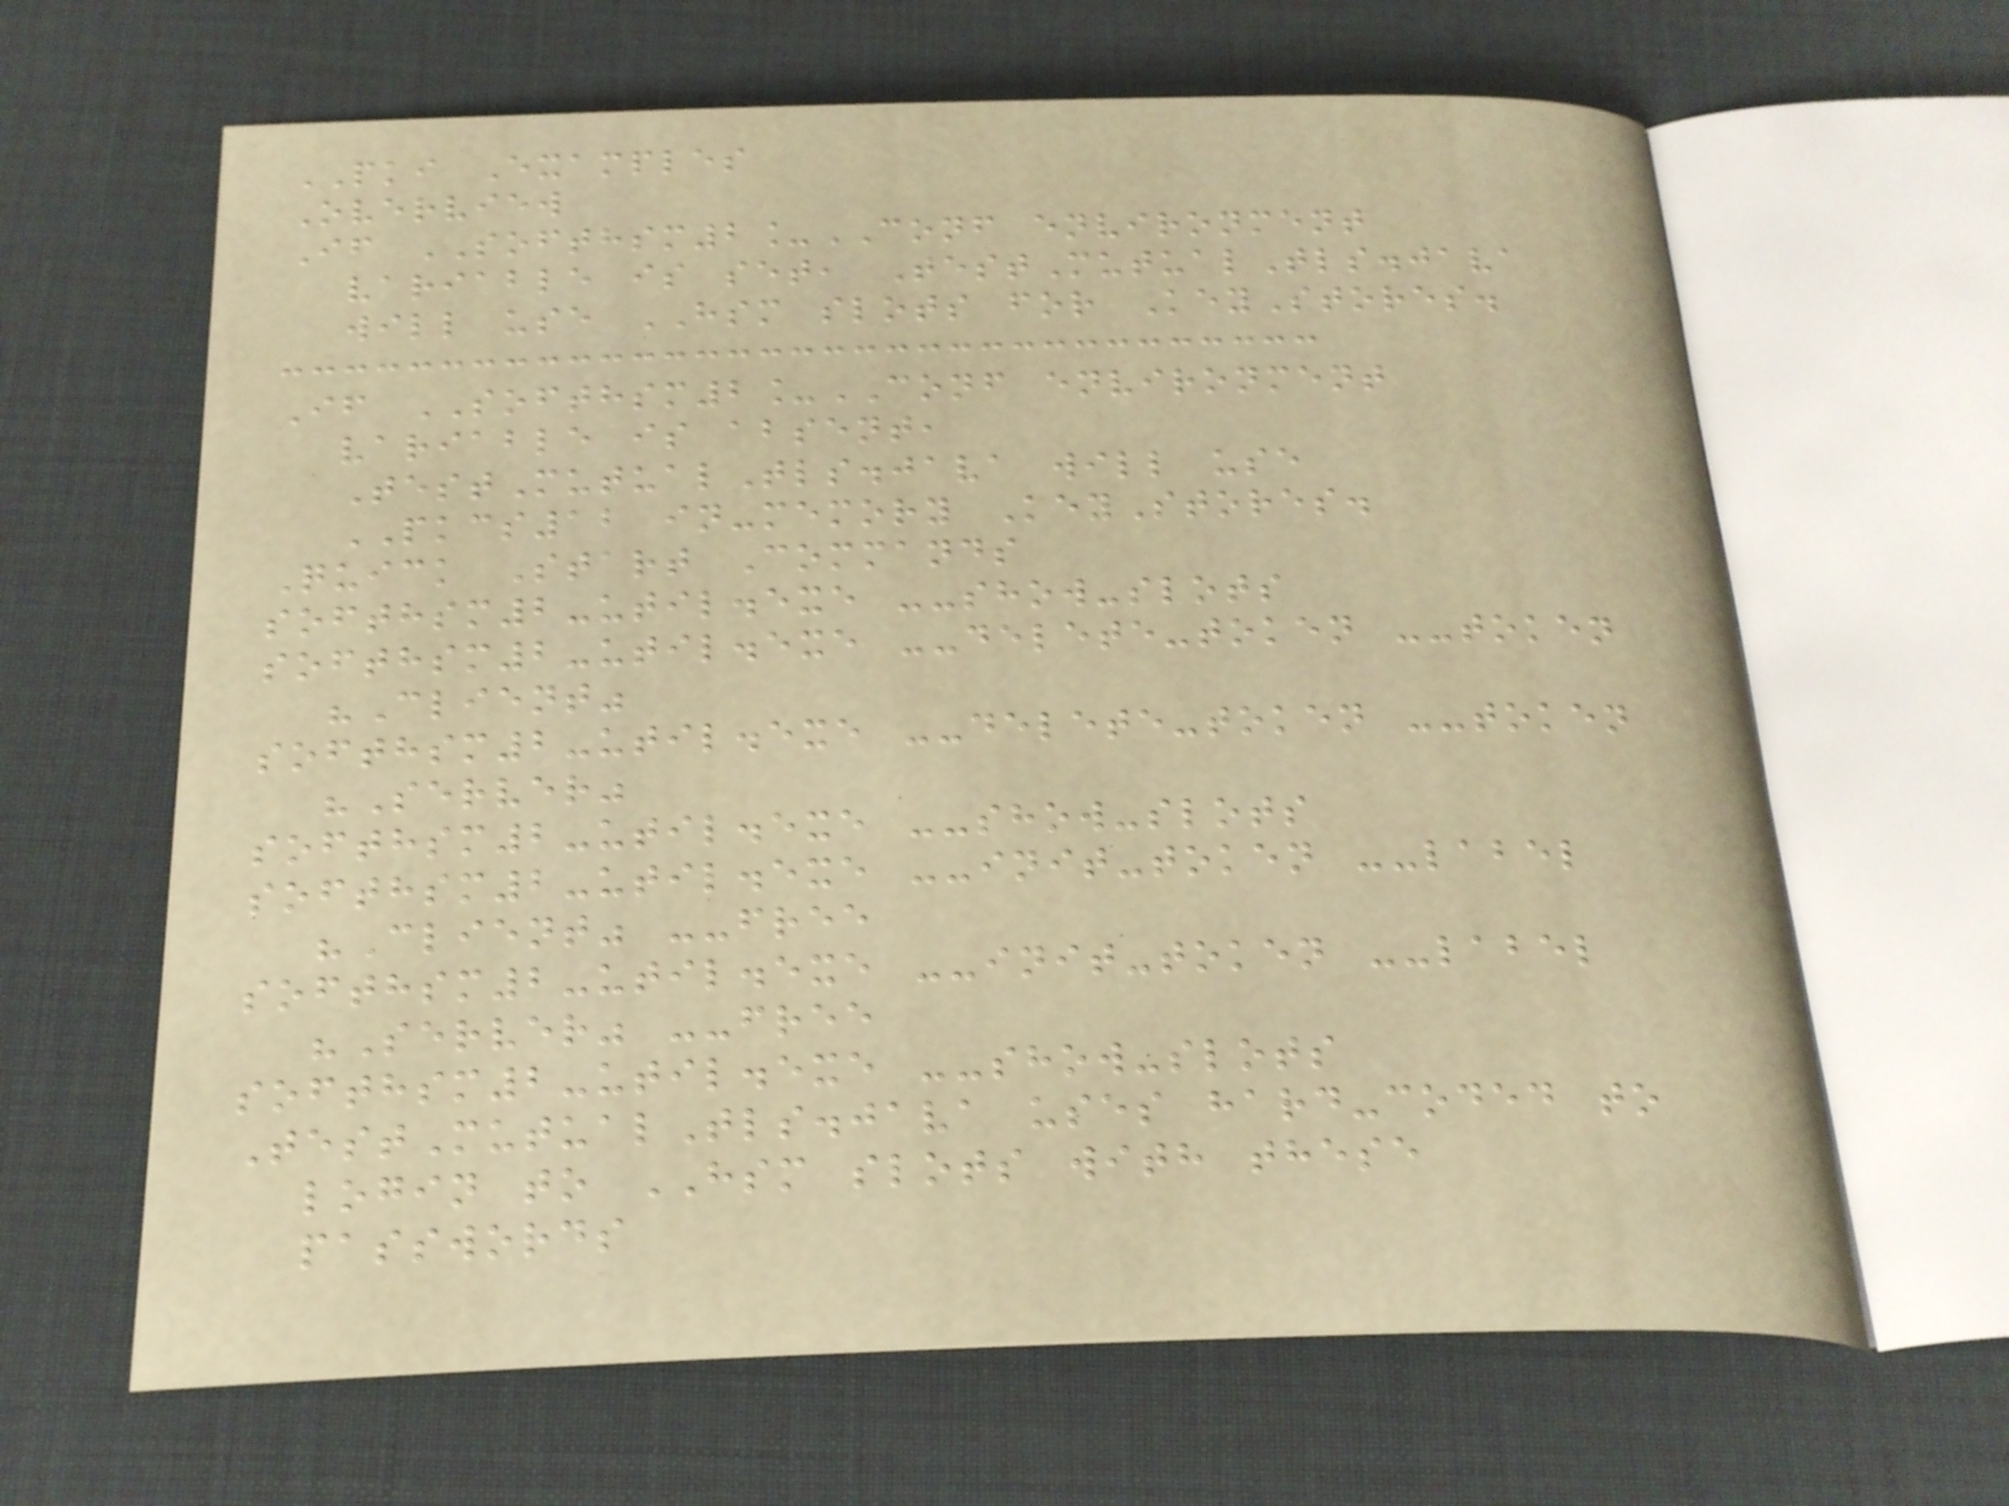PKI Examples
Overview
If SOFTHSM2_CONF environment
variable is set, TestMutualTls.java
will use HSM slots for KeyStores.
If SOFTHSM2_CONF environment
variable is absent,
TestMutualTls.java will use
PKCS12 in-memory KeyStores.
Quick Start Commands
softhsm2-util.exe --show-slots
softhsm2-util.exe --delete-token --token
"Client"
softhsm2-util.exe --delete-token --token
"Server"
softhsm2-util.exe --show-slots
softhsm2-util.exe --init-token --label
"Client" --free
softhsm2-util.exe --init-token --label
"Server" --free
softhsm2-util.exe --show-slots
TestMutualTls.java uses hard-coded to
login to HSM slots with these
passwords
